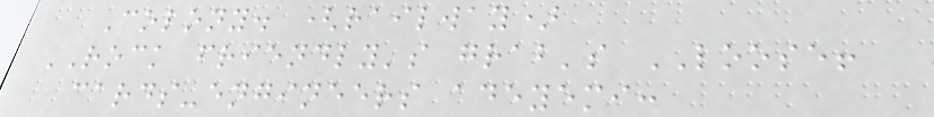Colony. (railway)
ROCK friendly's grab's LOOSE!
cards-engineers adeyemi:
